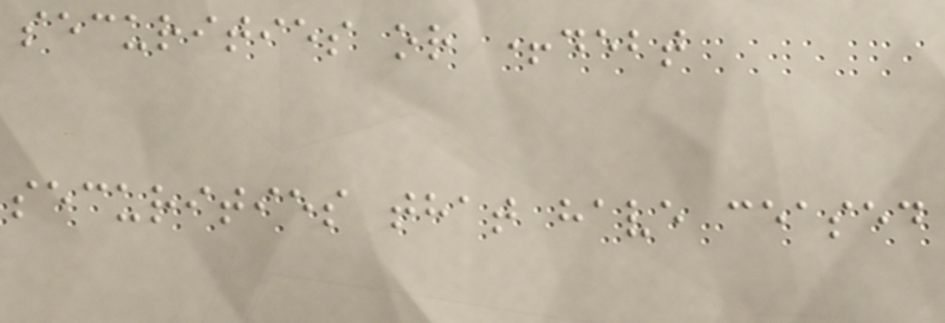securities or +debt
securities that have ceased
